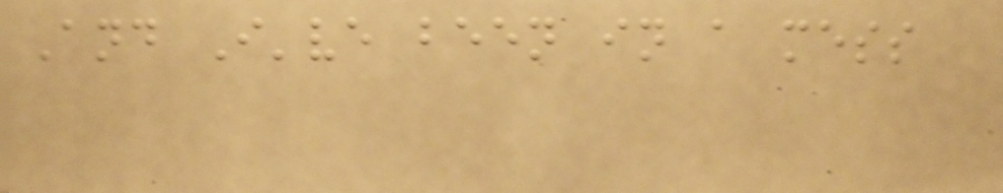And I've been in a mess
